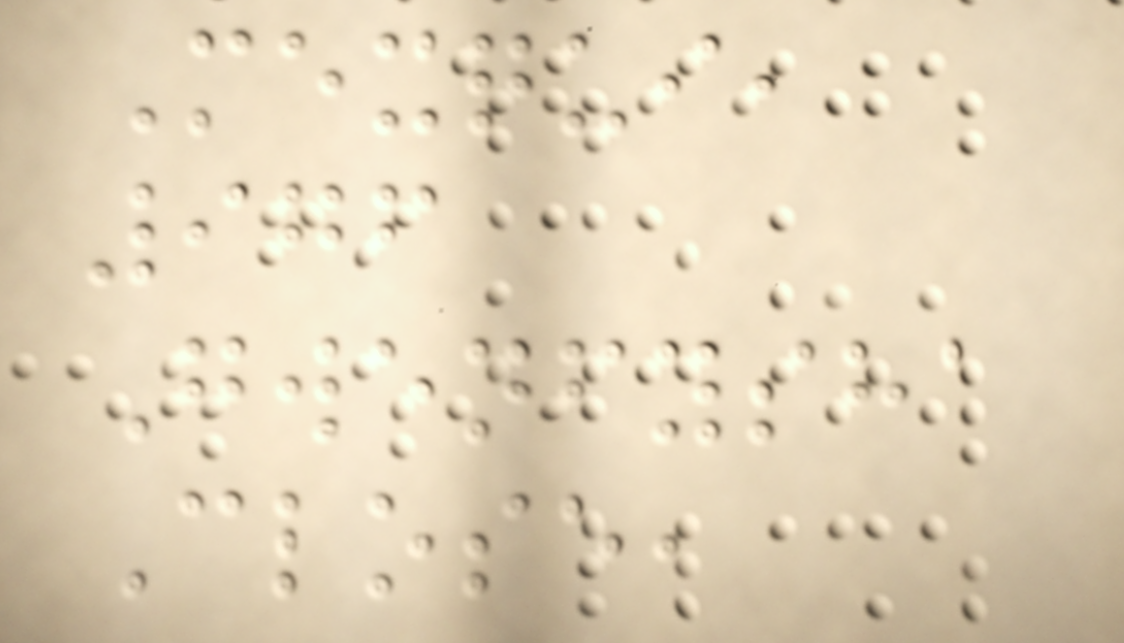Mexqui,
976
Gwenfysha
Close,
